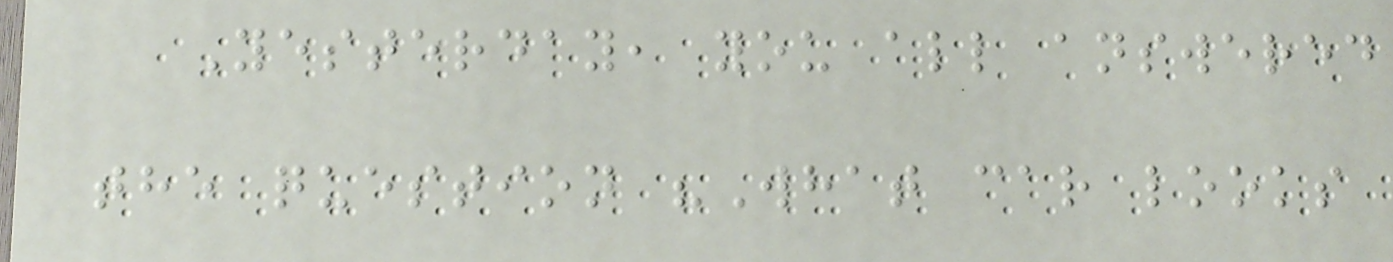Yesterday, you all answered
the question "What car looks
